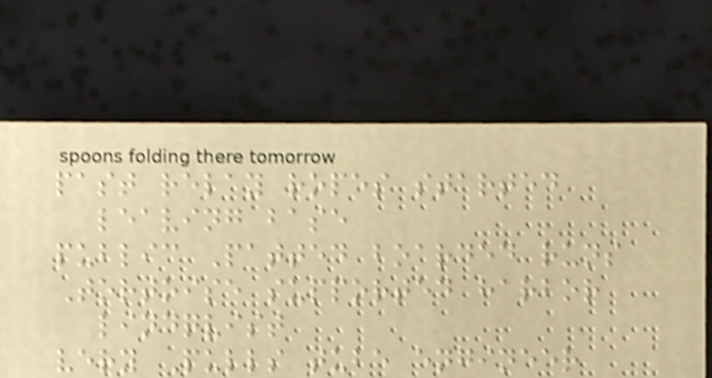past relay ropes started
leaving base
public Patted boarded runs
Tortoise supported harbor
lindqvist
very Pulls tube engineer
